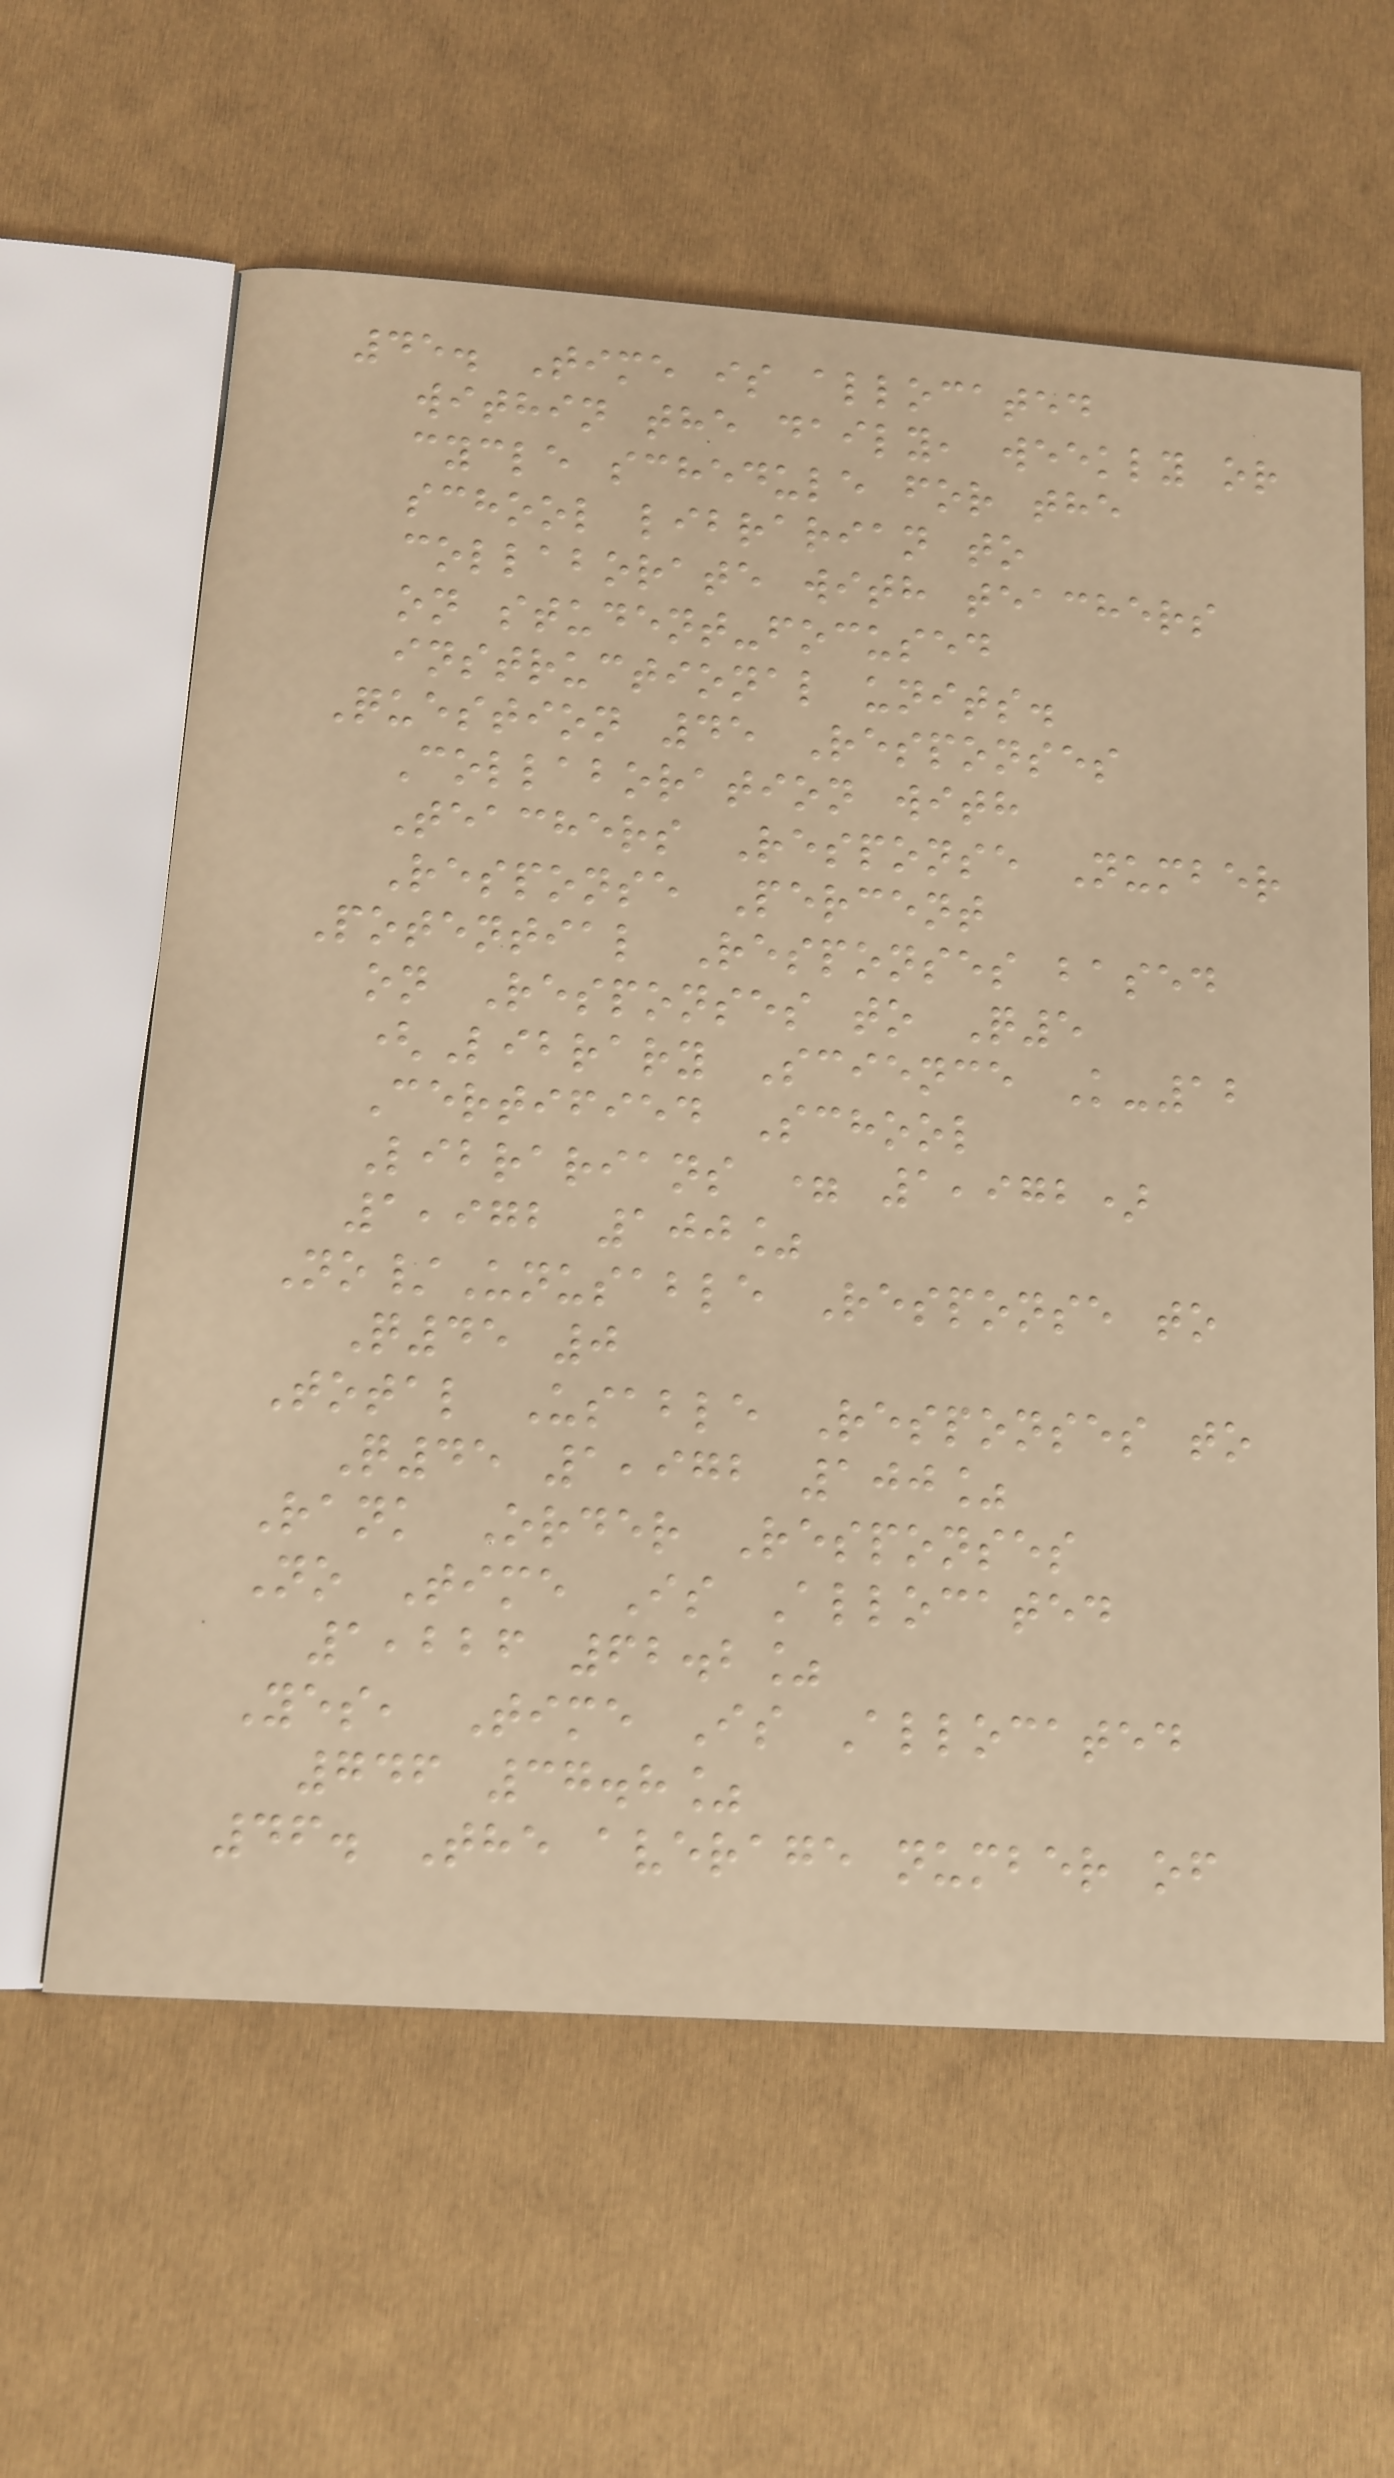45. Time is allocated
within the daily, weekly or
cycle schedule for the
school librarian to
collaborate with teachers
on student-focused
instructional units.
Question 45 Responses
Collaboration with
Teachers Response Number
Response Percent
Potential Responses based
on Responses to Q5
(Library Science K-12
Certified School
Librarians = 1,972)
1,972 100%
No/Unusable Response to
Q45 0
Total Usable Responses to
Q45 1,972 100%
Rank Order Responses
No Time Is Allocated
1,226 62.2%
Yes, Time Is Allocated
746 37.8%
46. The average number of
